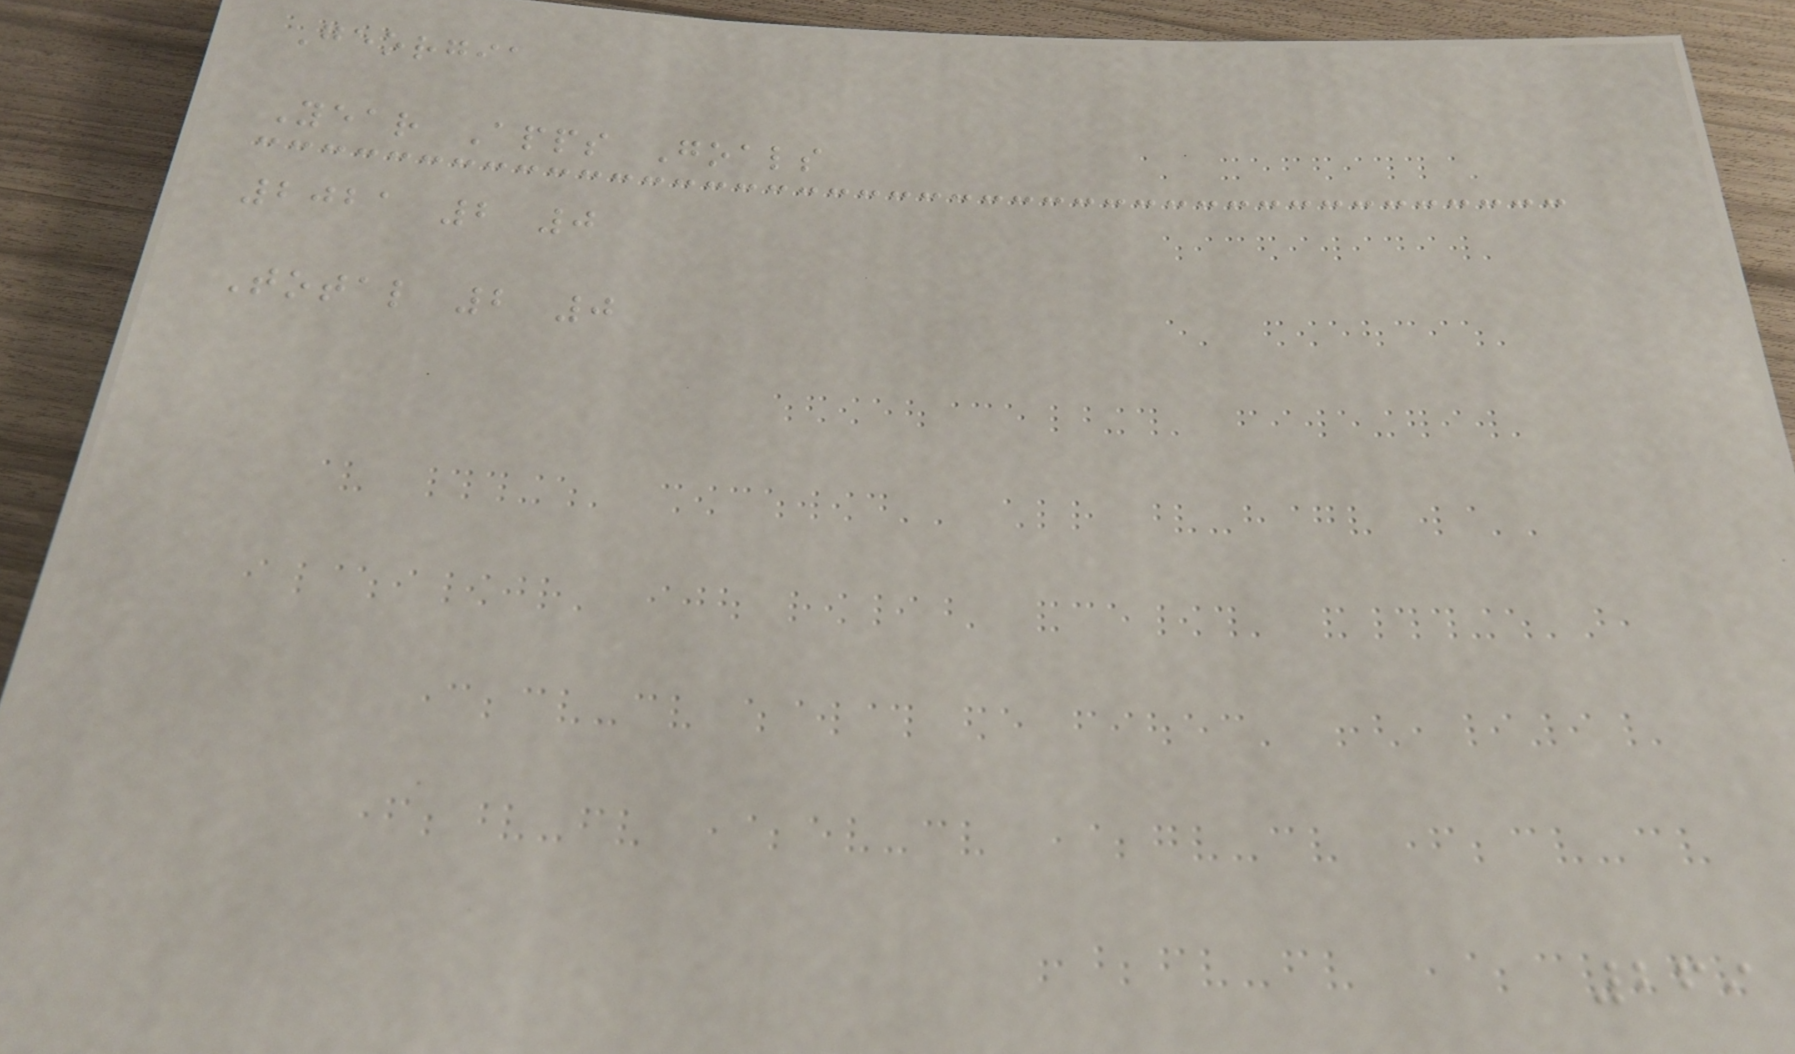Georgia
Year Apps Goals
2021 2 0
Total 2 0
269
